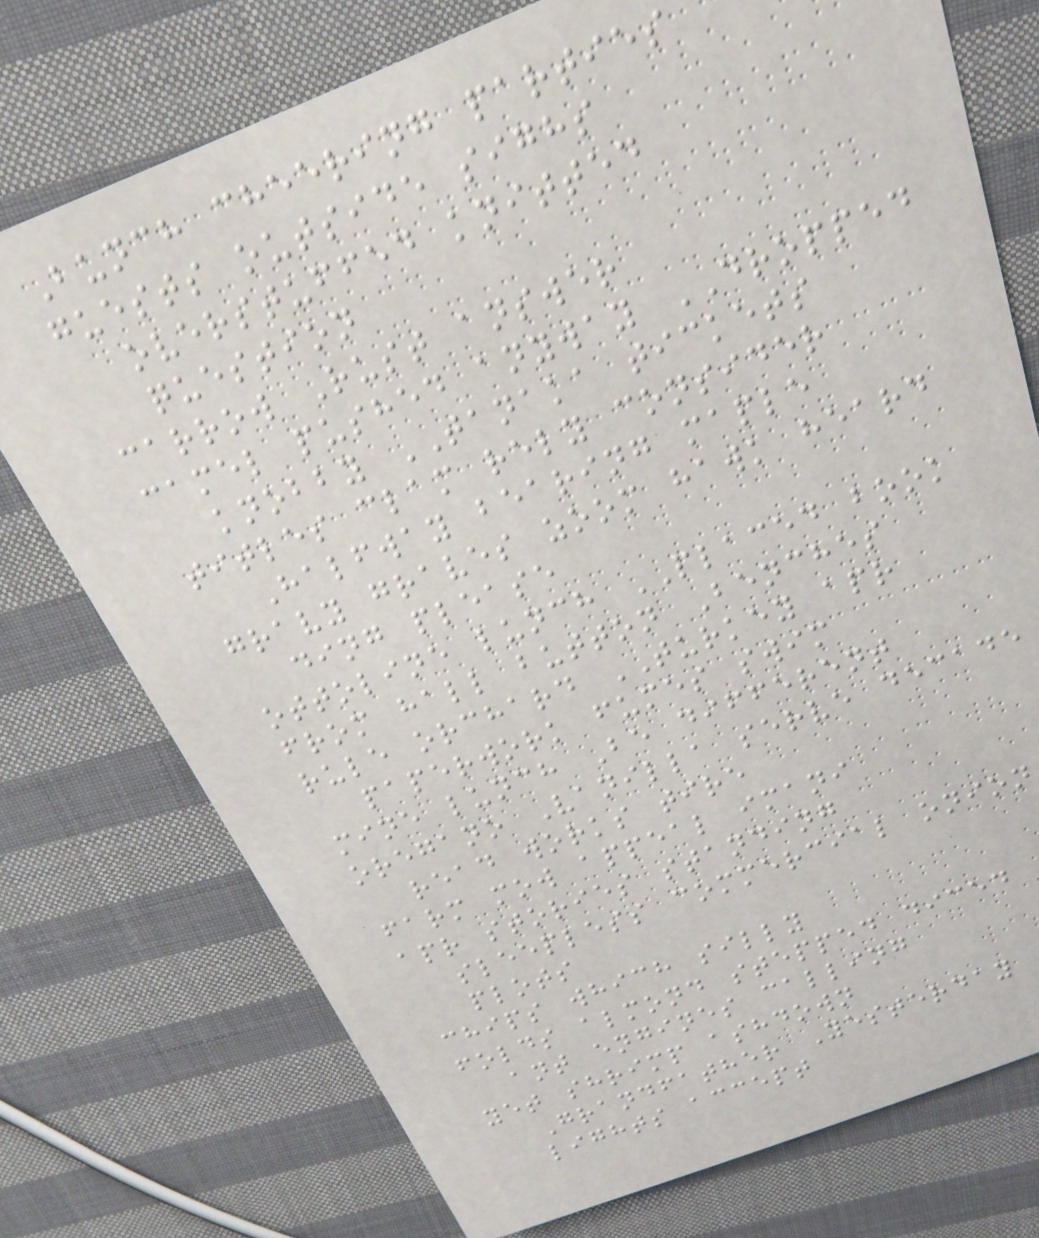Bunch cheering parties
guests outside sighs
overstuffed knitted
question
carrow Rust answer
camel pushed anyway DROPPED
knobby TANAKA tickets
titles clam rely consider
Halfway bearing maple
gravy graves zoom hawk heard
ding please
ottoline lunch PLACED book
from hall button Benches
rule orchard TURKEY apr
paperwork fumes swim
mine lunch Be different
oregano Vanilla serve decade
read works tire
farm mow appeal imani
apr stories standing
sleepless commercial onion
plots
chips which silly
folds almond stepped diced
ant engines calling
yet shrimp ashdown
Grandfather Yesterday
lights accept
